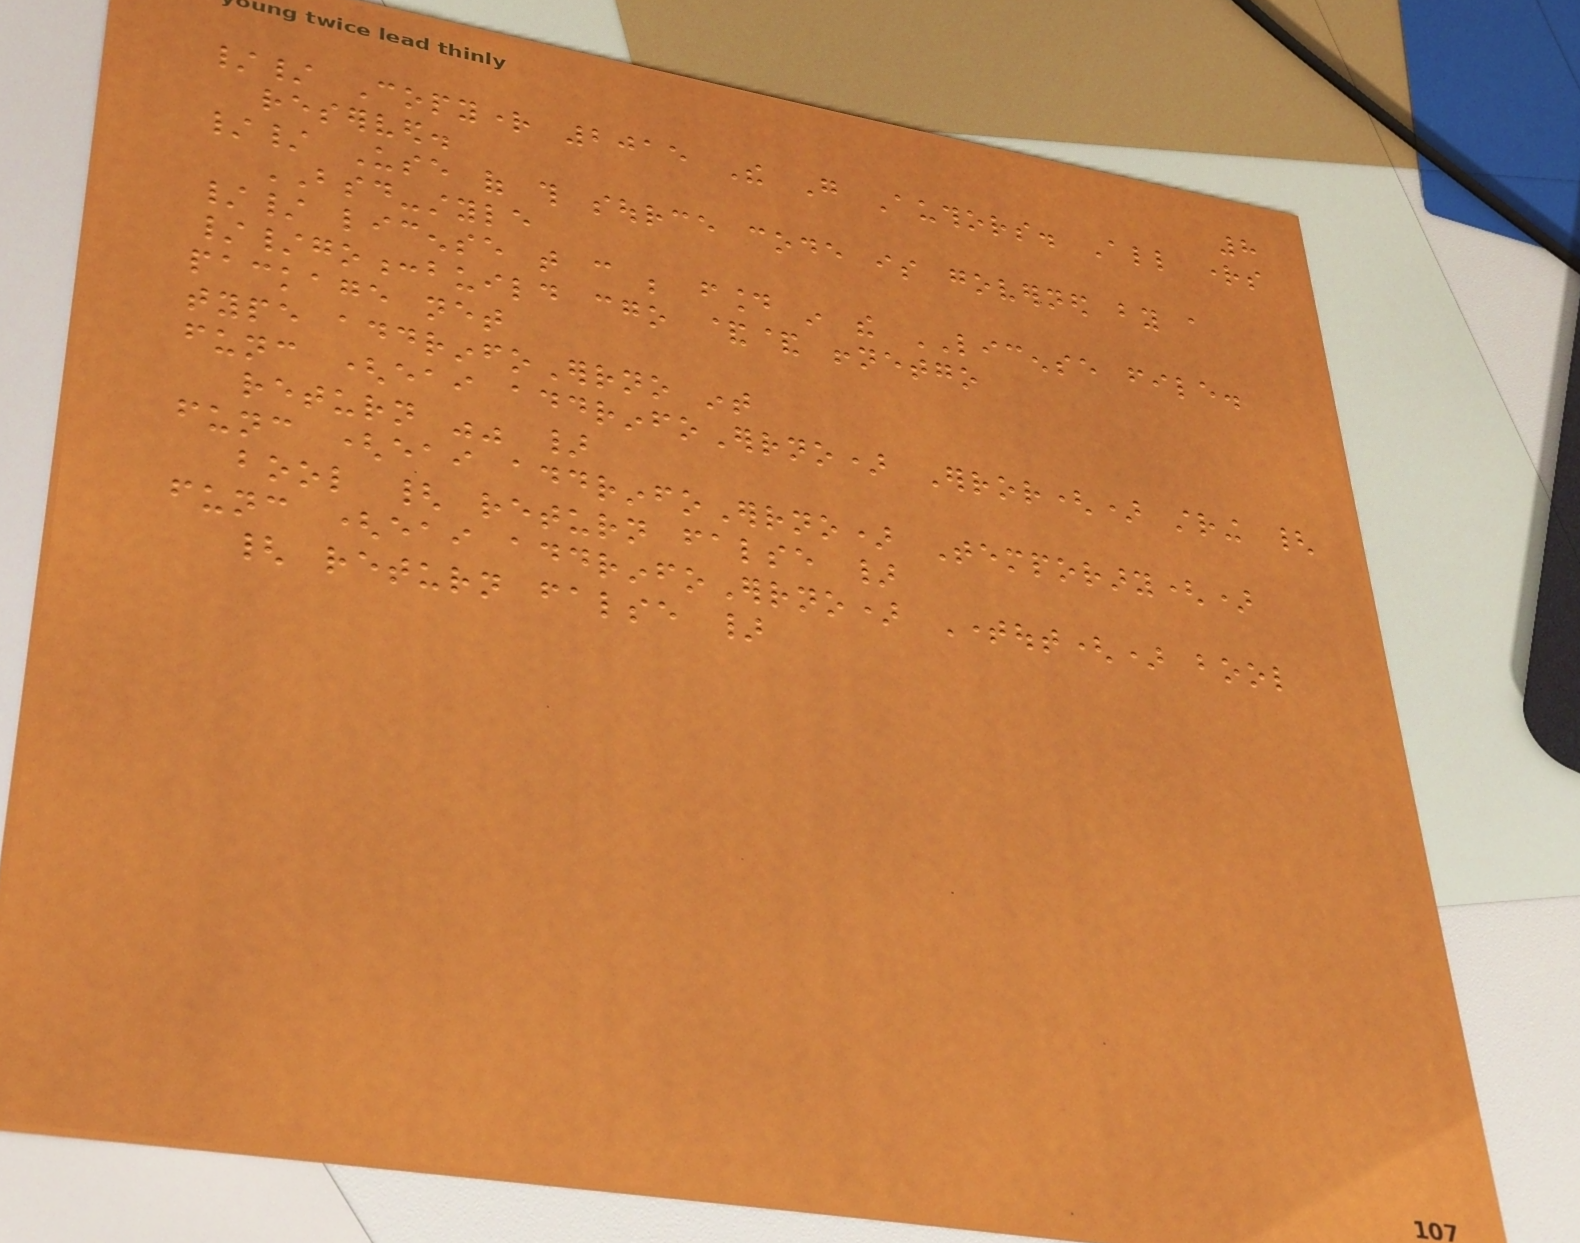8
// Copyright 2015 The Go Authors. All rights
reserved.
// Use of this source code is governed by a
BSD-style
// license that can be found in the LICENSE file.
//go:build cgo && !netgo
package net
type addrinfoErrno int
func (eai addrinfoErrno) Error() string {
return "" }
func (eai addrinfoErrno) Temporary()
bool { return false }
func (eai addrinfoErrno) Timeout() bool
{ return false }
